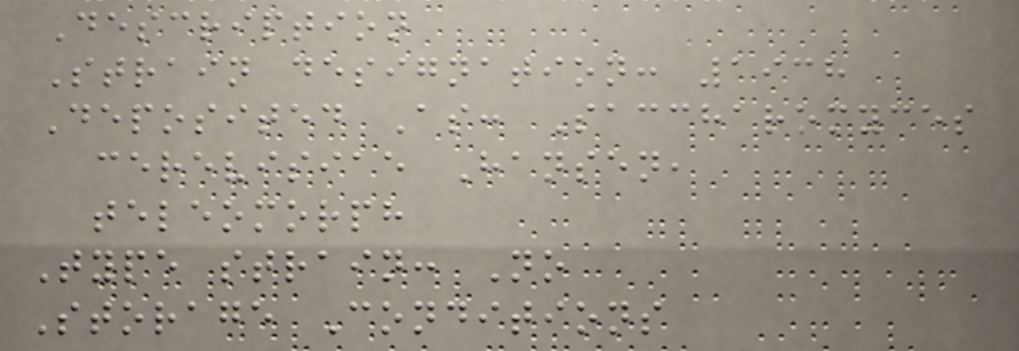Description
Strain designation: 1938
Deposited As: Saccharomyces
cerevisiae Hansen,
teleomorph
Type strain: No
Storage Conditions
